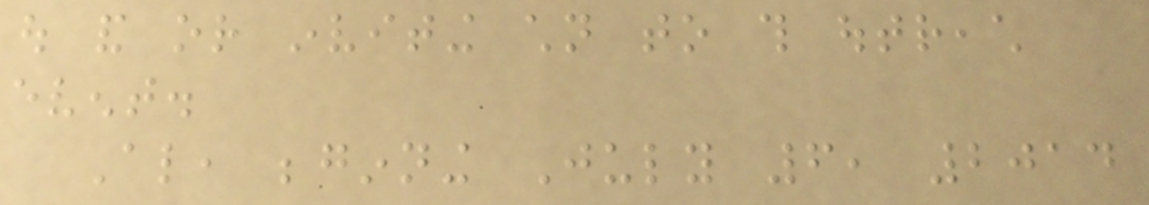out and or inviting children to this outreach
event.
Also, beginning July 6, 2014
